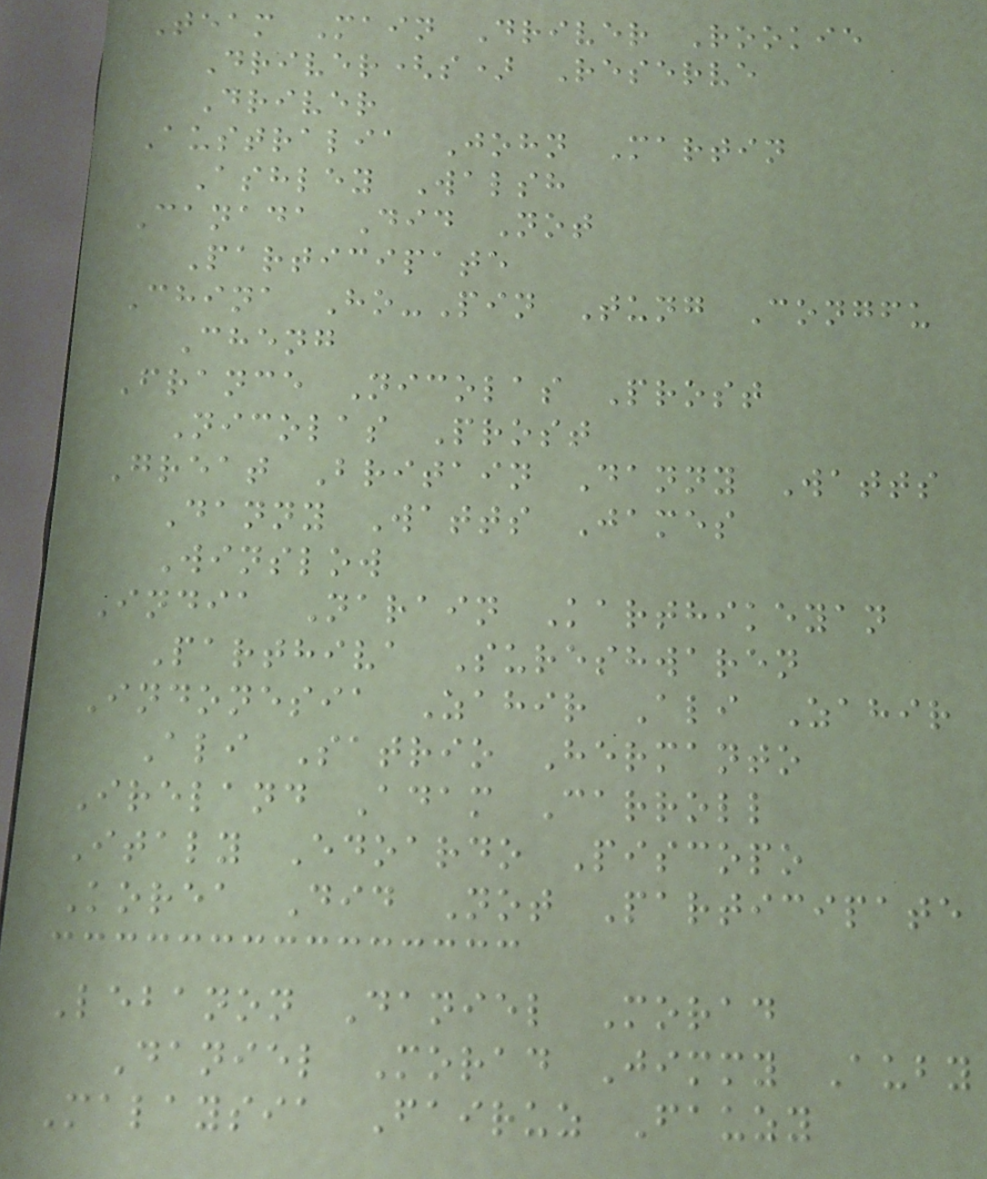Team Main Driver Rookie
Driver(s) Reserve
Driver
Australia John Martin
Ashley Walsh
Canada Did Not
Participate
China Ho-Pin Tung Congfu
Cheng
France Nicolas Prost
Nicolas Prost
Great Britain Danny Watts
Danny Watts James
Winslow
India Narain Karthikeyan
Parthiva Sureshwaren
Indonesia Zahir Ali Zahir
Ali Satrio Hermanto
Ireland Adam Carroll
Italy Edoardo Piscopo
Korea Did Not Participate
Lebanon Daniel Morad
Daniel Morad Jimmy Auby
Malaysia Fairuz Fauzy
